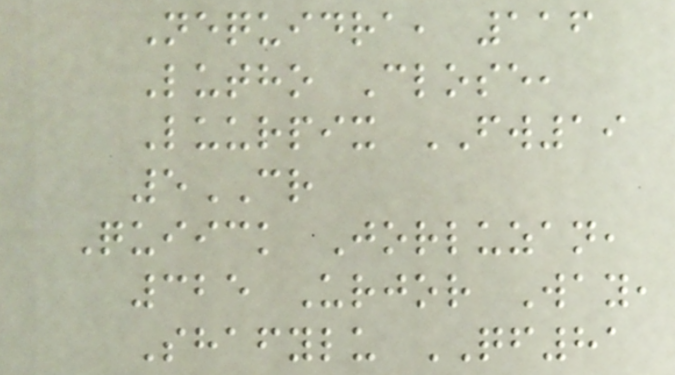Nequidra, 116
Lutho Close,
Luurpix FW19
5CR
Quiick Jorluzan,
325 Urjor Way,
Shafylu QF81
